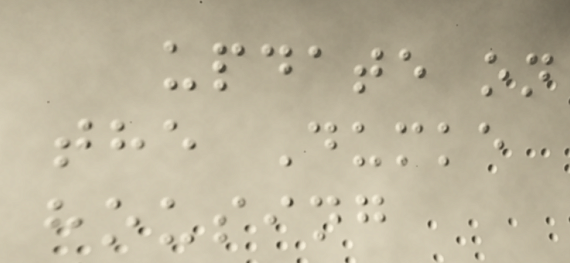update on
the Dumke
housing
